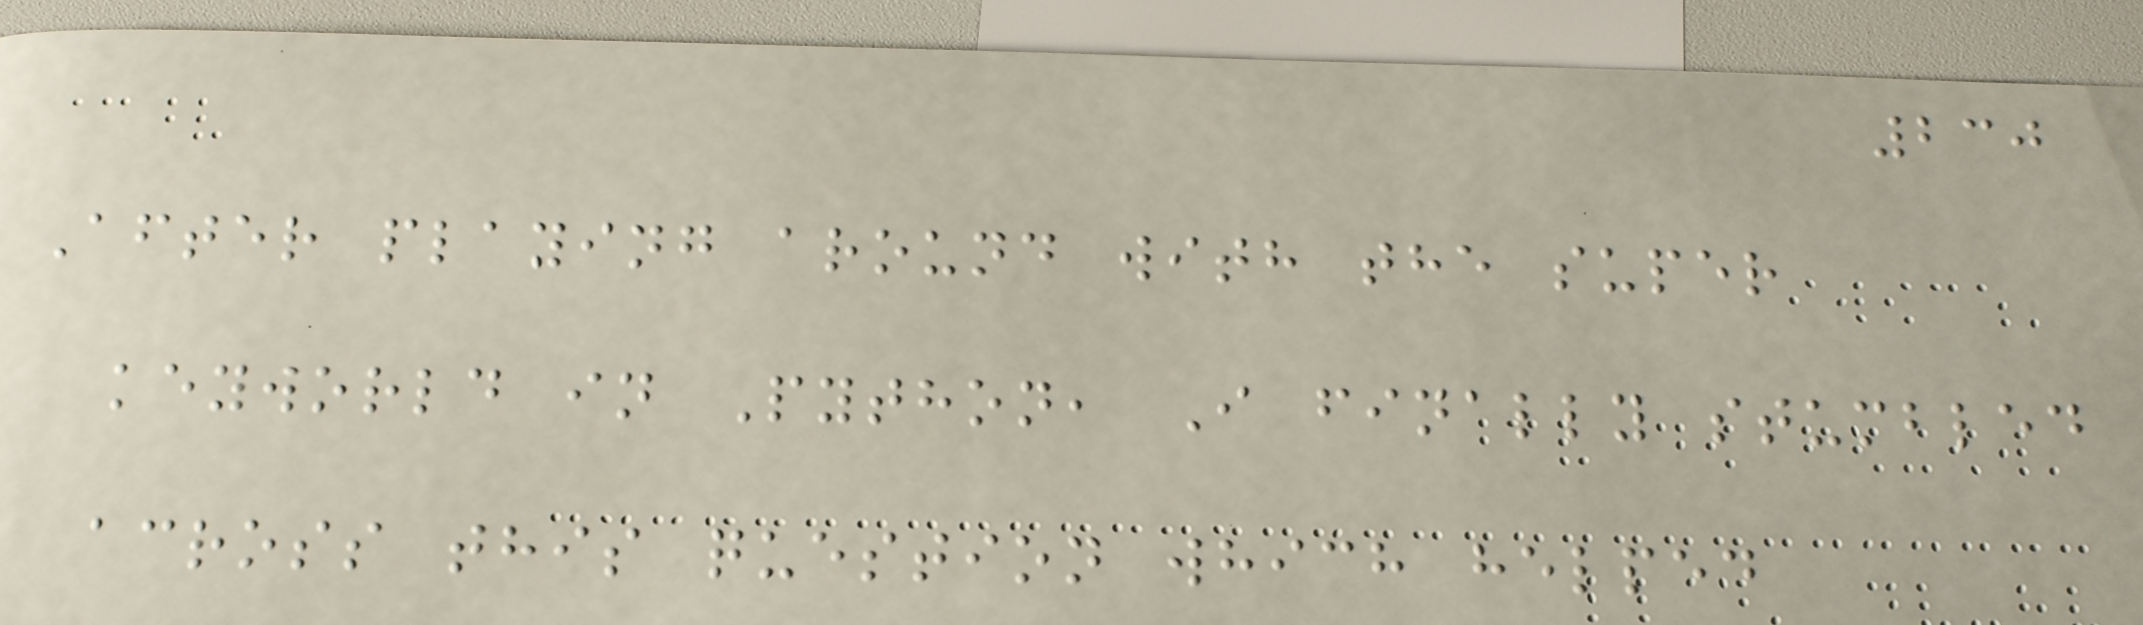230
After playing around with the super
keyworld in Python, I finally stumbled
across this question which helped
